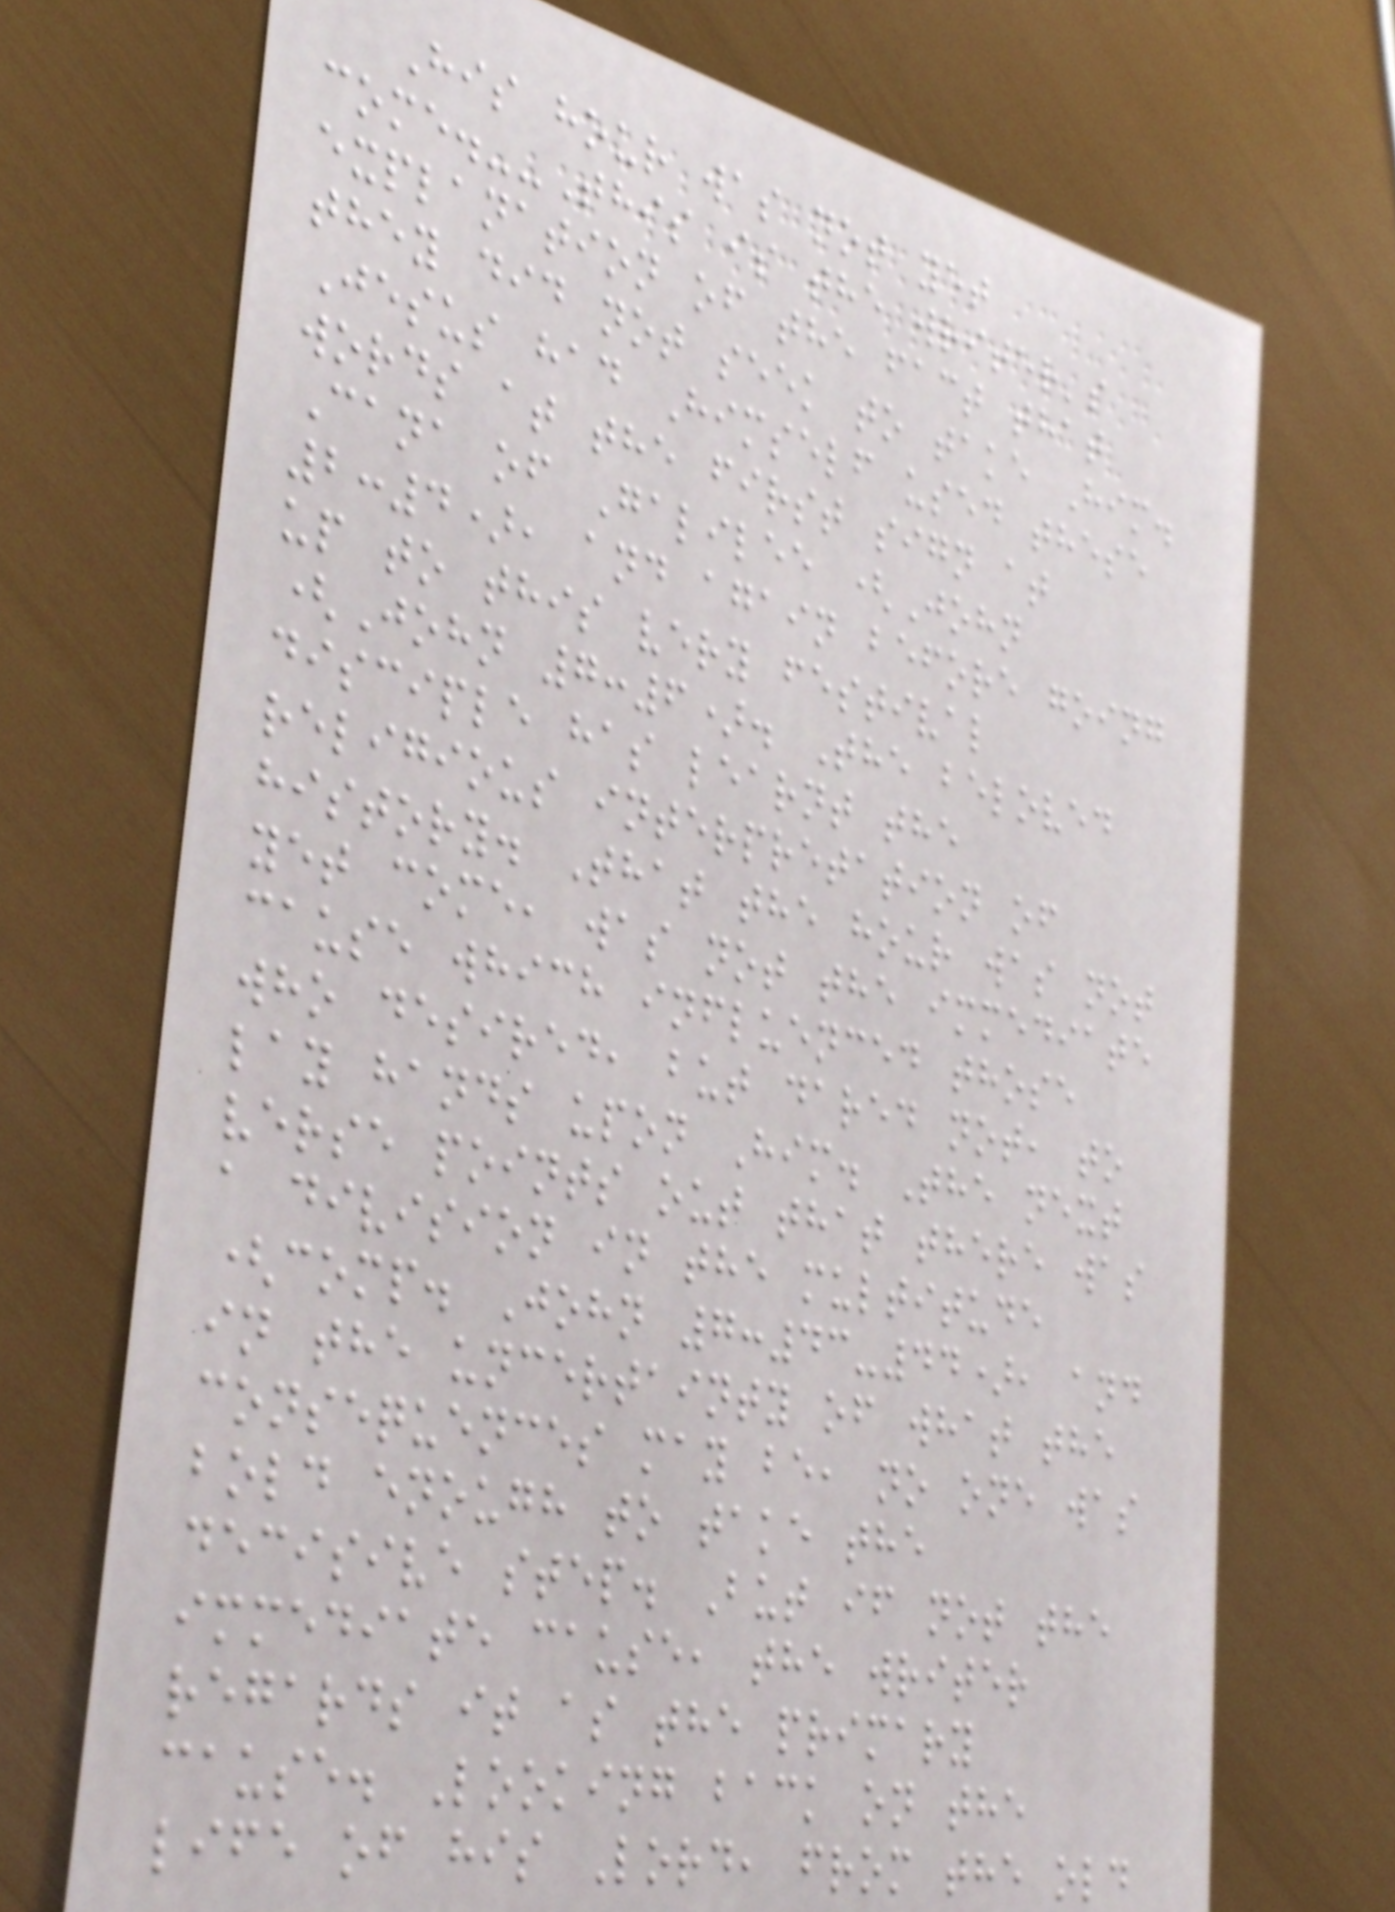His hour was not yet
come.--This is the writer's
explanation of the fact that
they did not seek to take Him.
Jesus had Himself used these
words at the first sign at
Cana of Galilee (John
2:4), and again before going
up to this very festival
(John 7:6). The beloved
disciple has learnt the
religious interpretation of
history. That the hour was not
yet come, was not the immediate
cause which influenced those
who desired, but dared not, to
lay hands upon Him. The next
verse points out that there was
a division in the multitude
(comp. John 7:43-44), and
in the uncertainty of what the
consequences may be, no one was
bold enough to take the
decisive step. But if not the
immediate cause, the writer
regards it as the primary
cause. Looking back on the
life of his Lord, from the old
